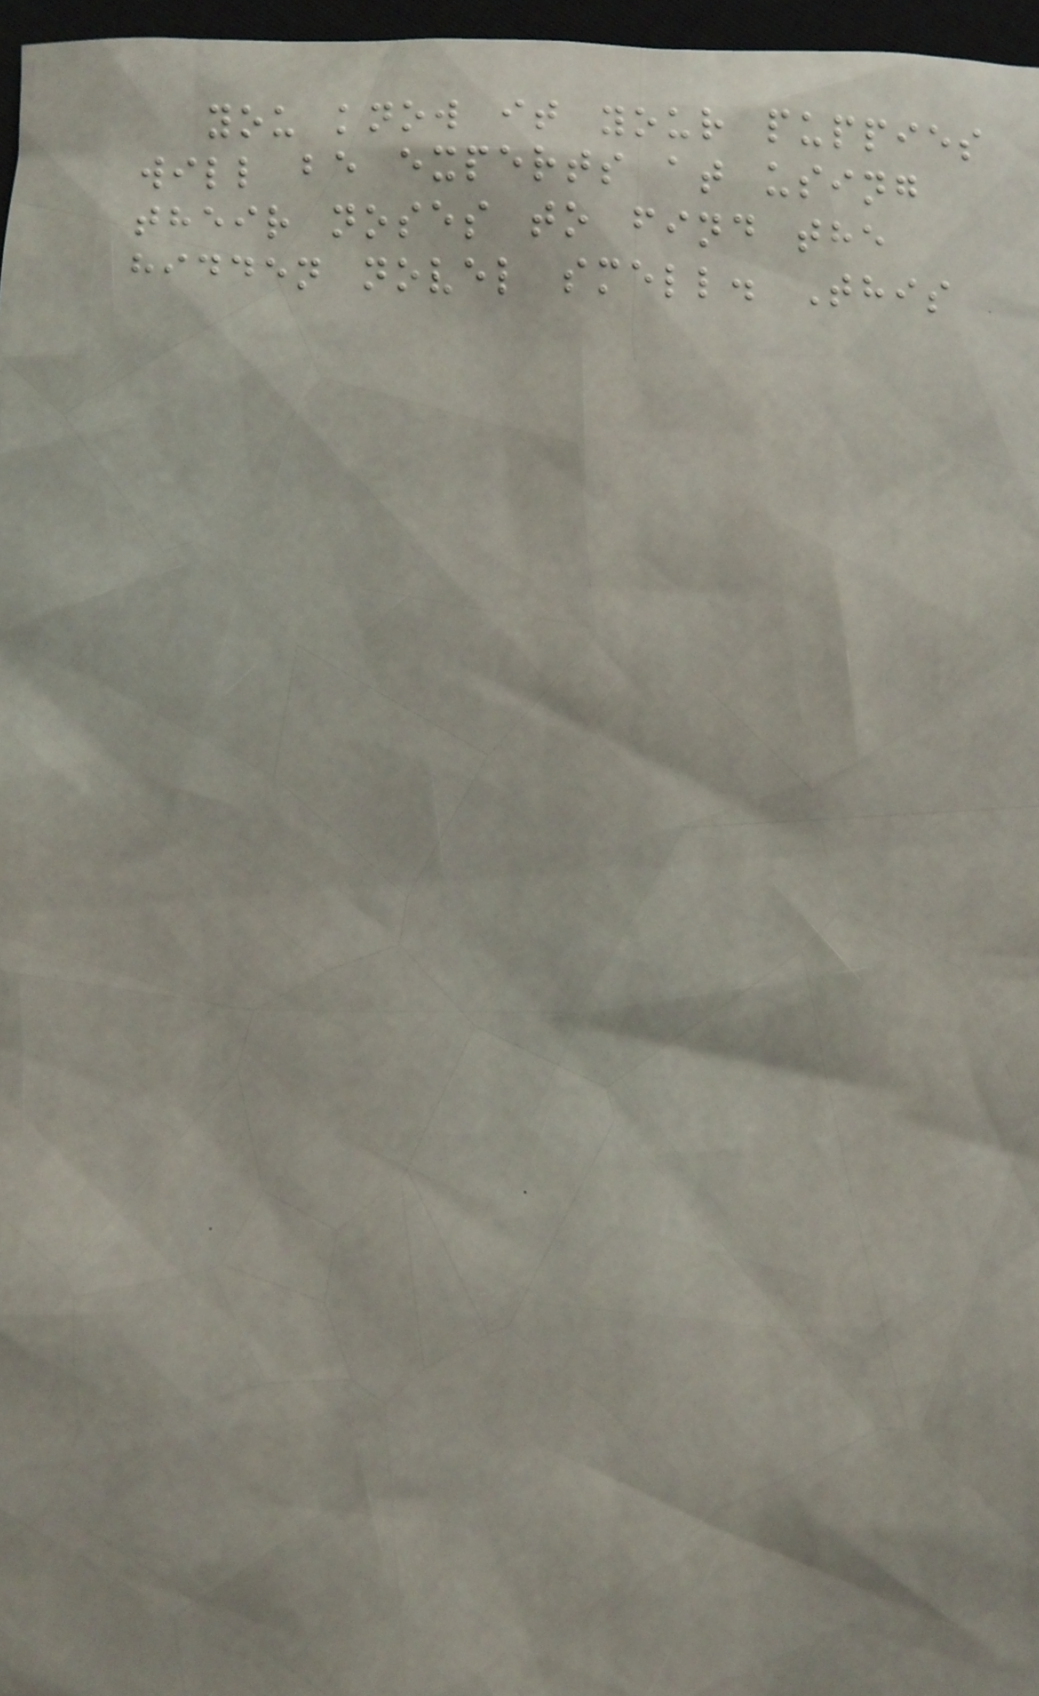you know it your puppies
will be experts at using
their noses to find the
hidden novel smell. This
